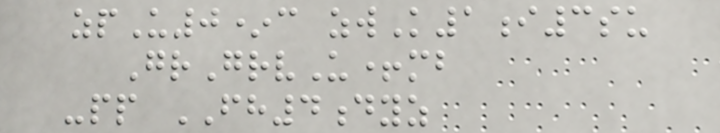zpU0*c zwK1i3su
GrGrvU+mb
-pp FH4dyz
